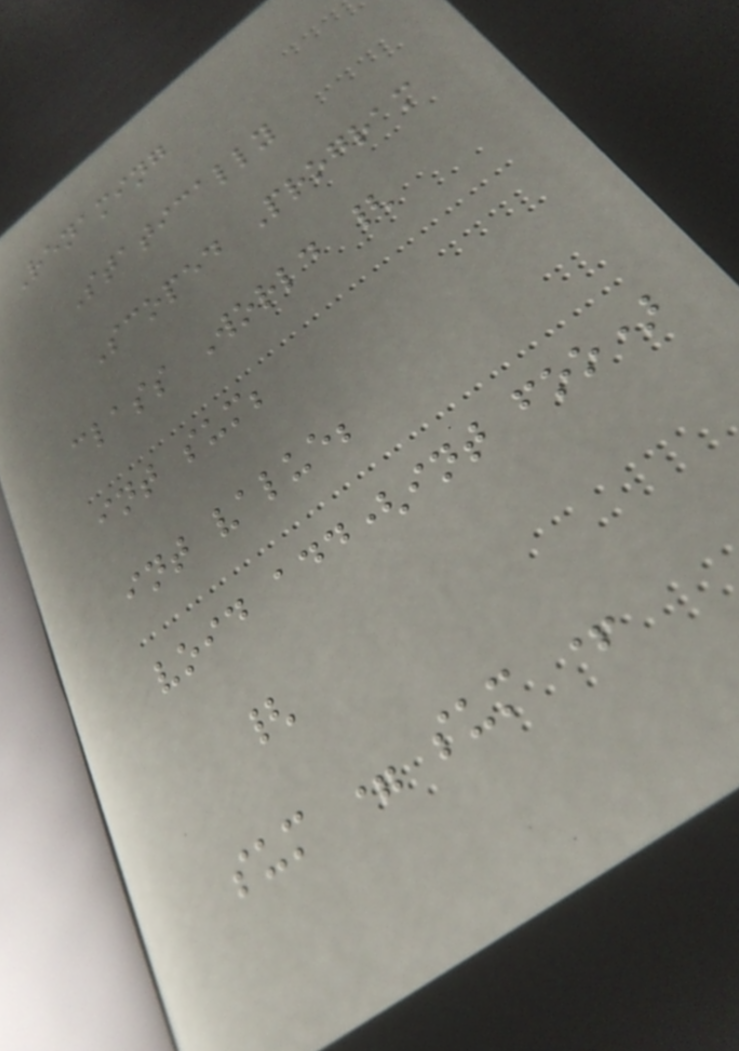Renaming
Statically
Scoped Program
class World {
int sum;
int value;
void add(int foo)
{
sum = sum +
